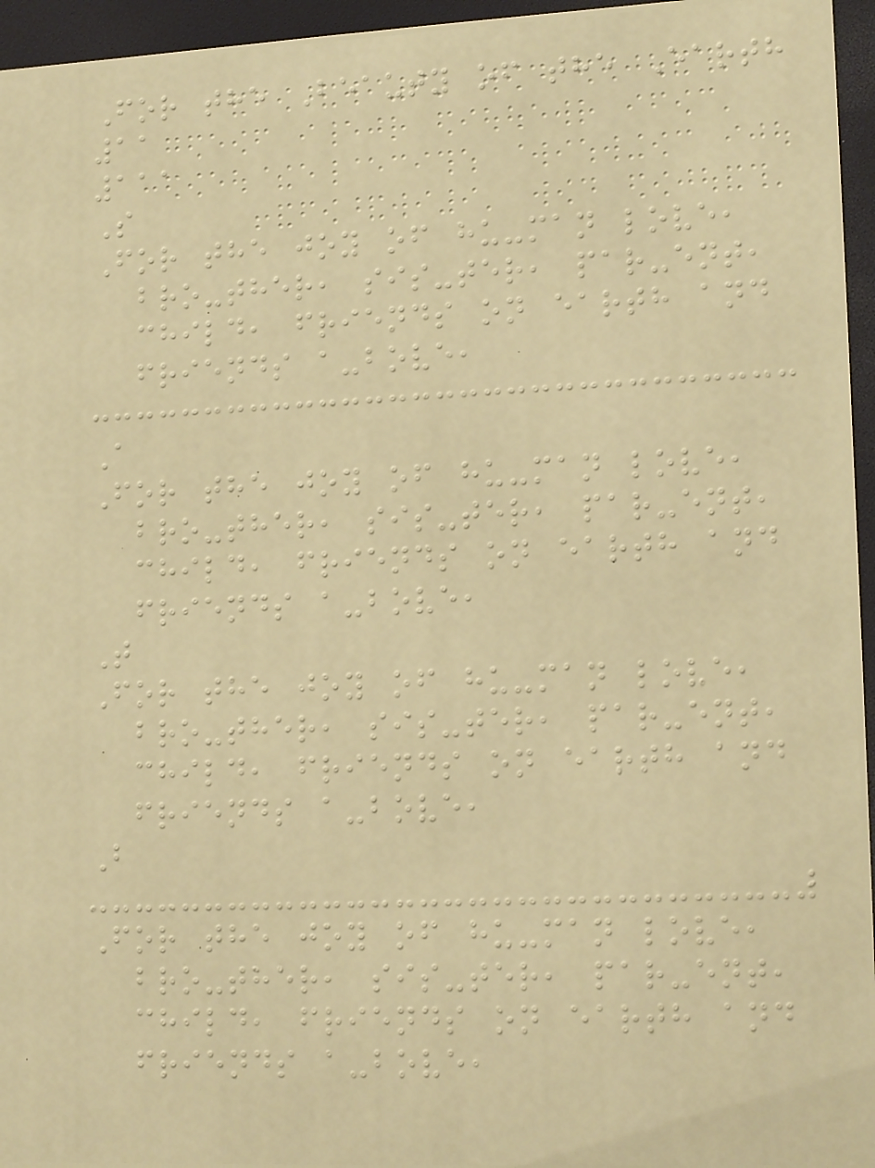For the Beauty of the Earth
11
111
S
For the joy of hu-man love,
bro-ther, sis-ter, par-ent,
child, friends on earth and
friends a-bove,
A
For the joy of hu-man love,
bro-ther, sis-ter, par-ent,
child, friends on earth and
friends a-bove,
T
For the joy of hu-man love,
bro-ther, sis-ter, par-ent,
child, friends on earth and
friends a-bove,
B
For the joy of hu-man love,
bro-ther, sis-ter, par-ent,
child, friends on earth and
friends a-bove,
